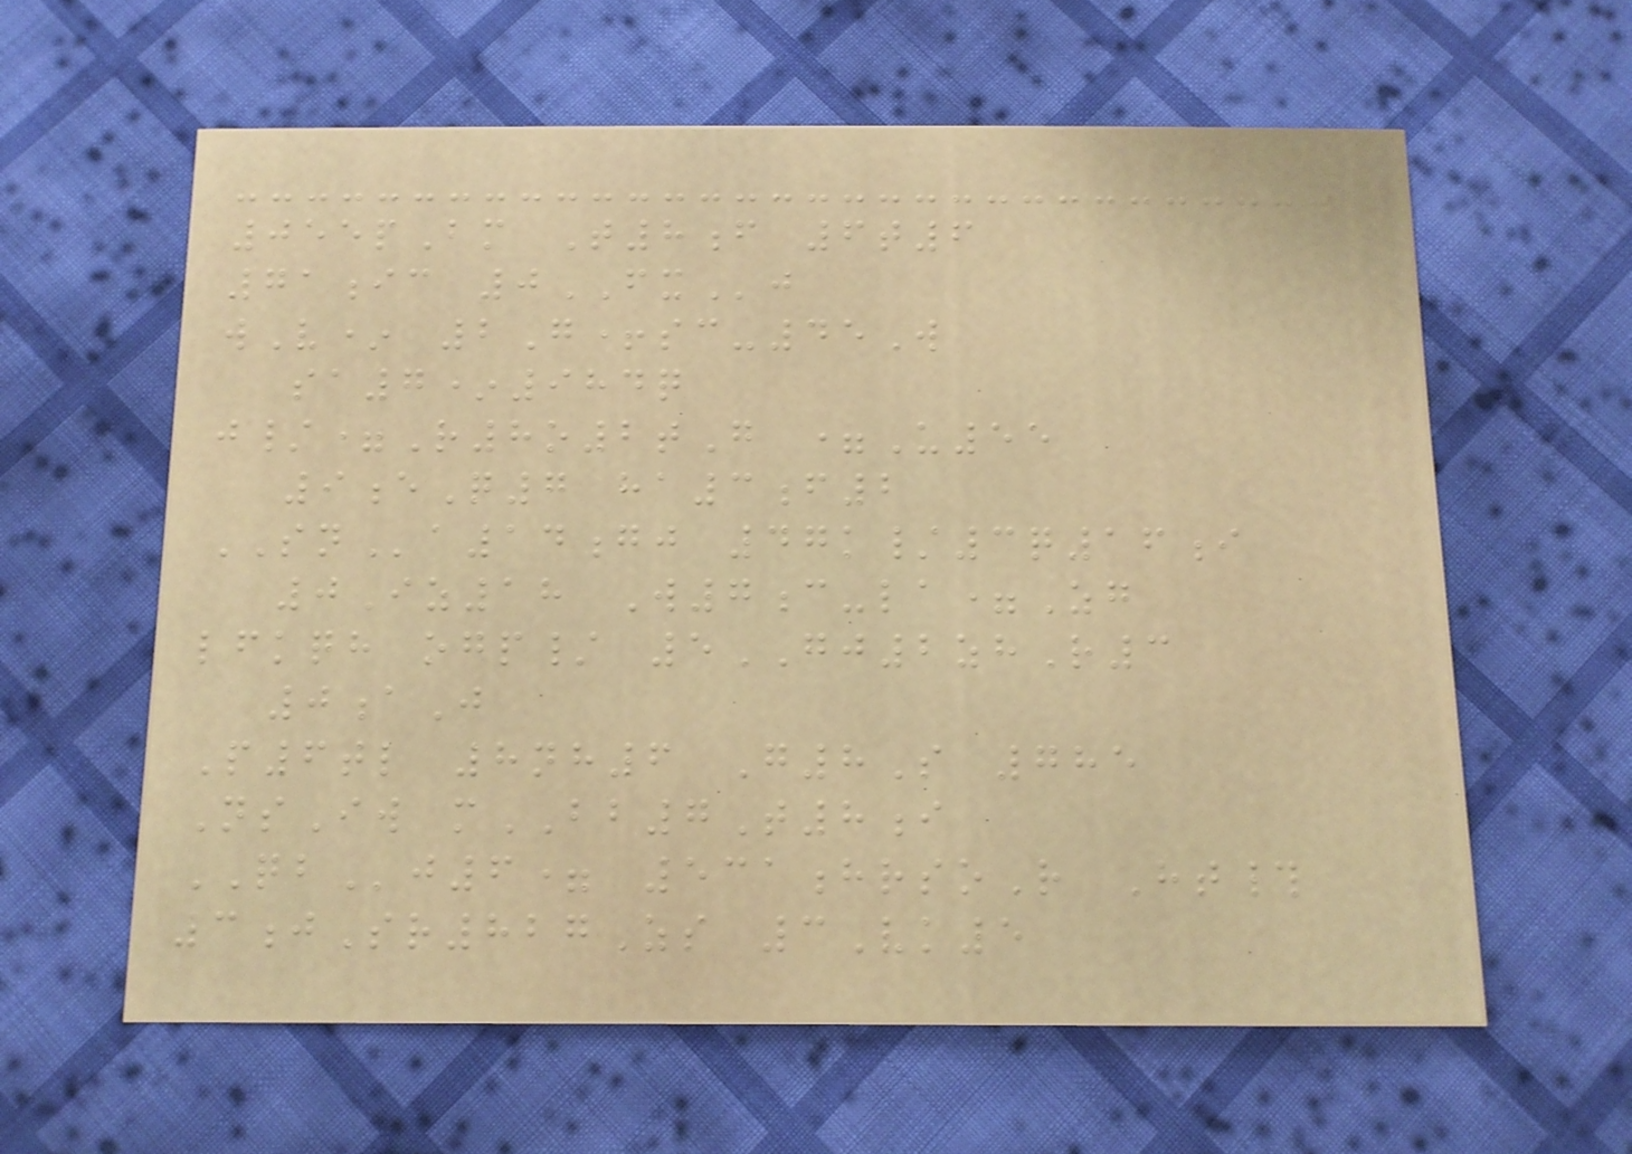055pBm T8f 6t6
71ic 0FXj
wV* 2G+sc-45W
sa7*984q
j/=R8o2tG =U55
9eQ7 ha3f2
SNa14gj 47k/3q16i
0Iz18 W7c-la=Zg
lfkqh ogp/ 5GJ2zhR3
0aJ
P6tl 8nh6 G8S 785
NsIw mBB7T8i
QBj6= 531hrsoR Ht#
3jSr827Zs 3Vk5
